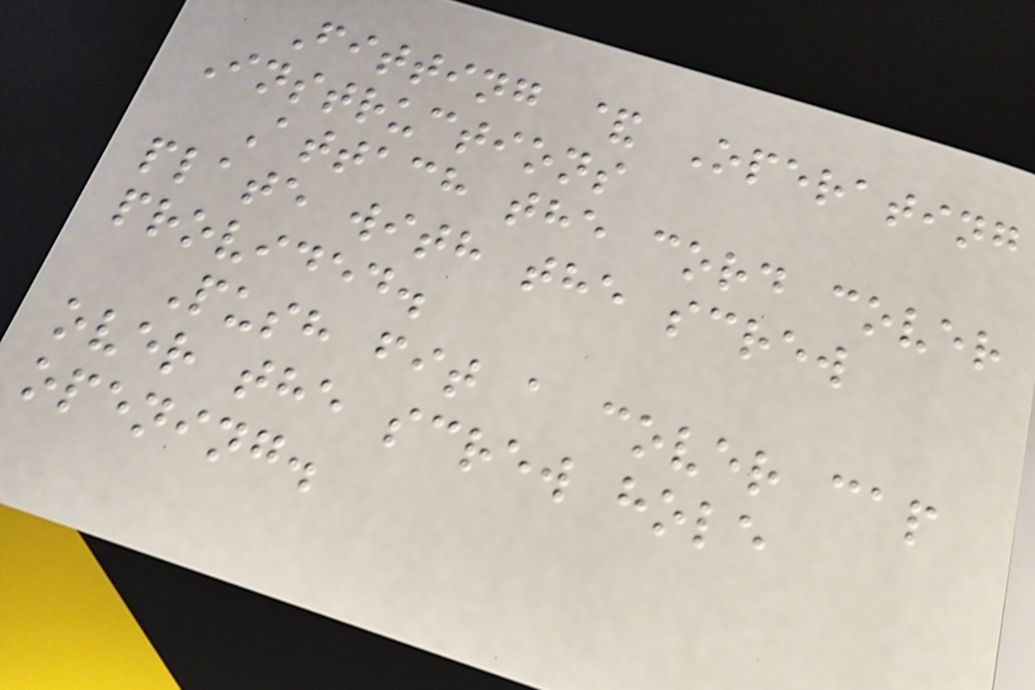Fitting & Operating
Instructions
Attach the cord cover
plate with the screw
provided.
Push fit a cover cap
over the screw hole
opening.
